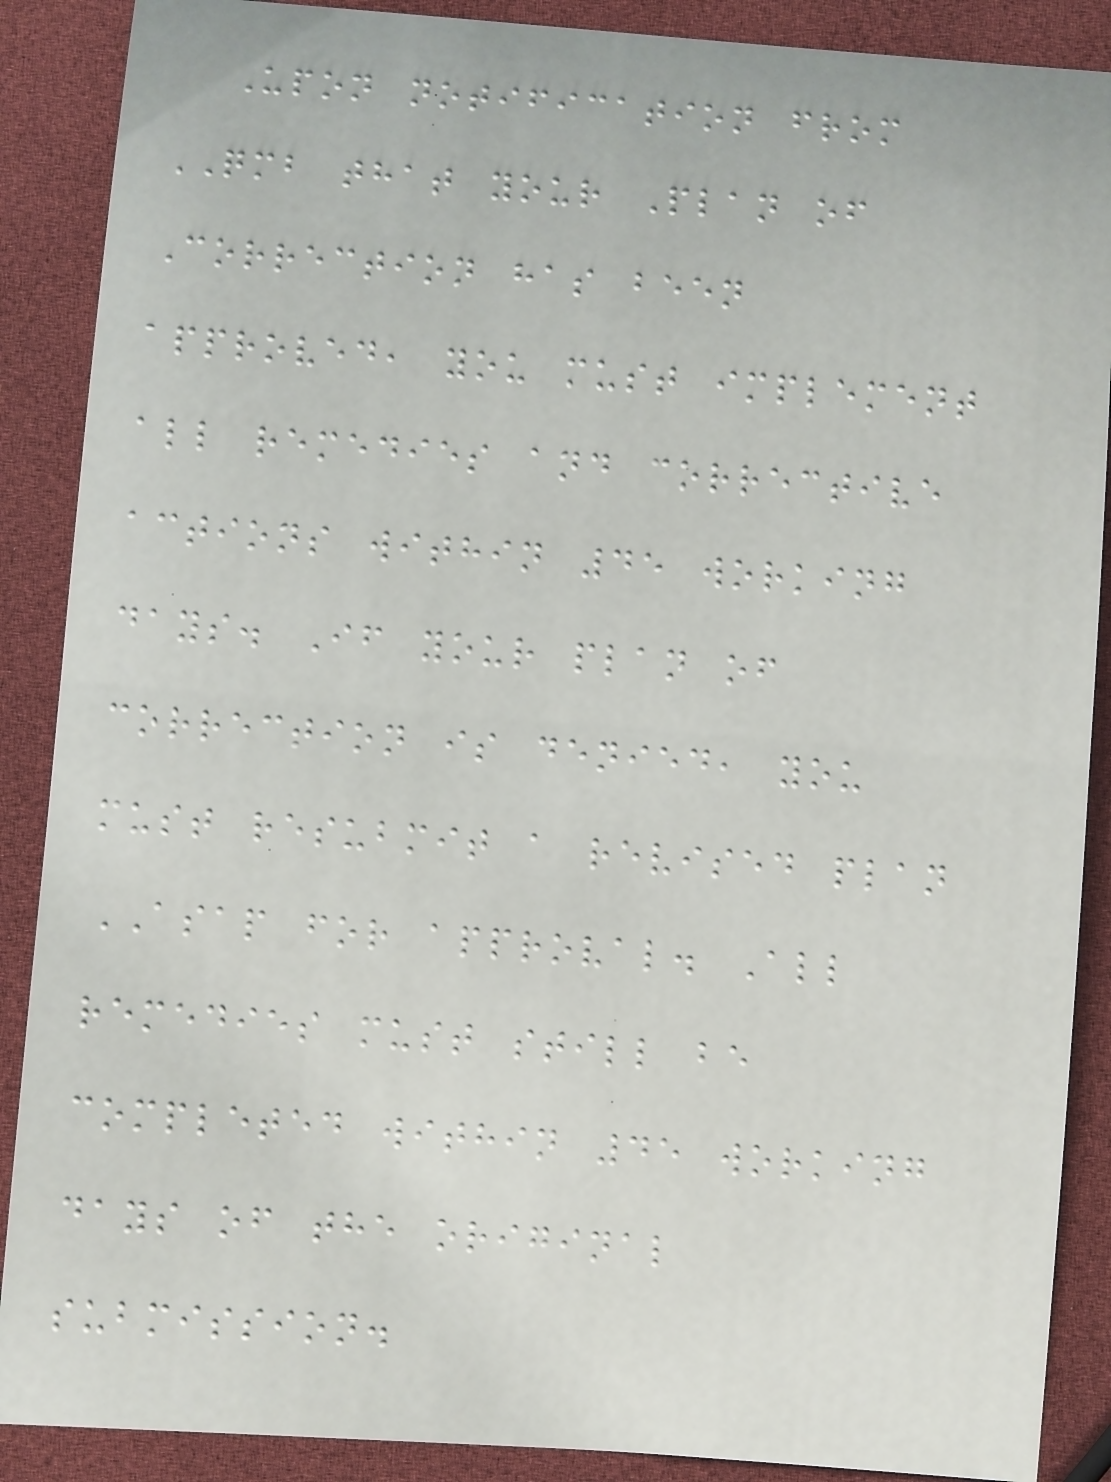Upon notification from
QMB that your Plan of
Correction has been
approved, you must implement
all remedies and corrective
actions within 45 working
days. If your plan of
correction is denied, you
must resubmit a revised plan
ASAP for approval. All
remedies must still be
completed within 45 working
days of the original
submission.
